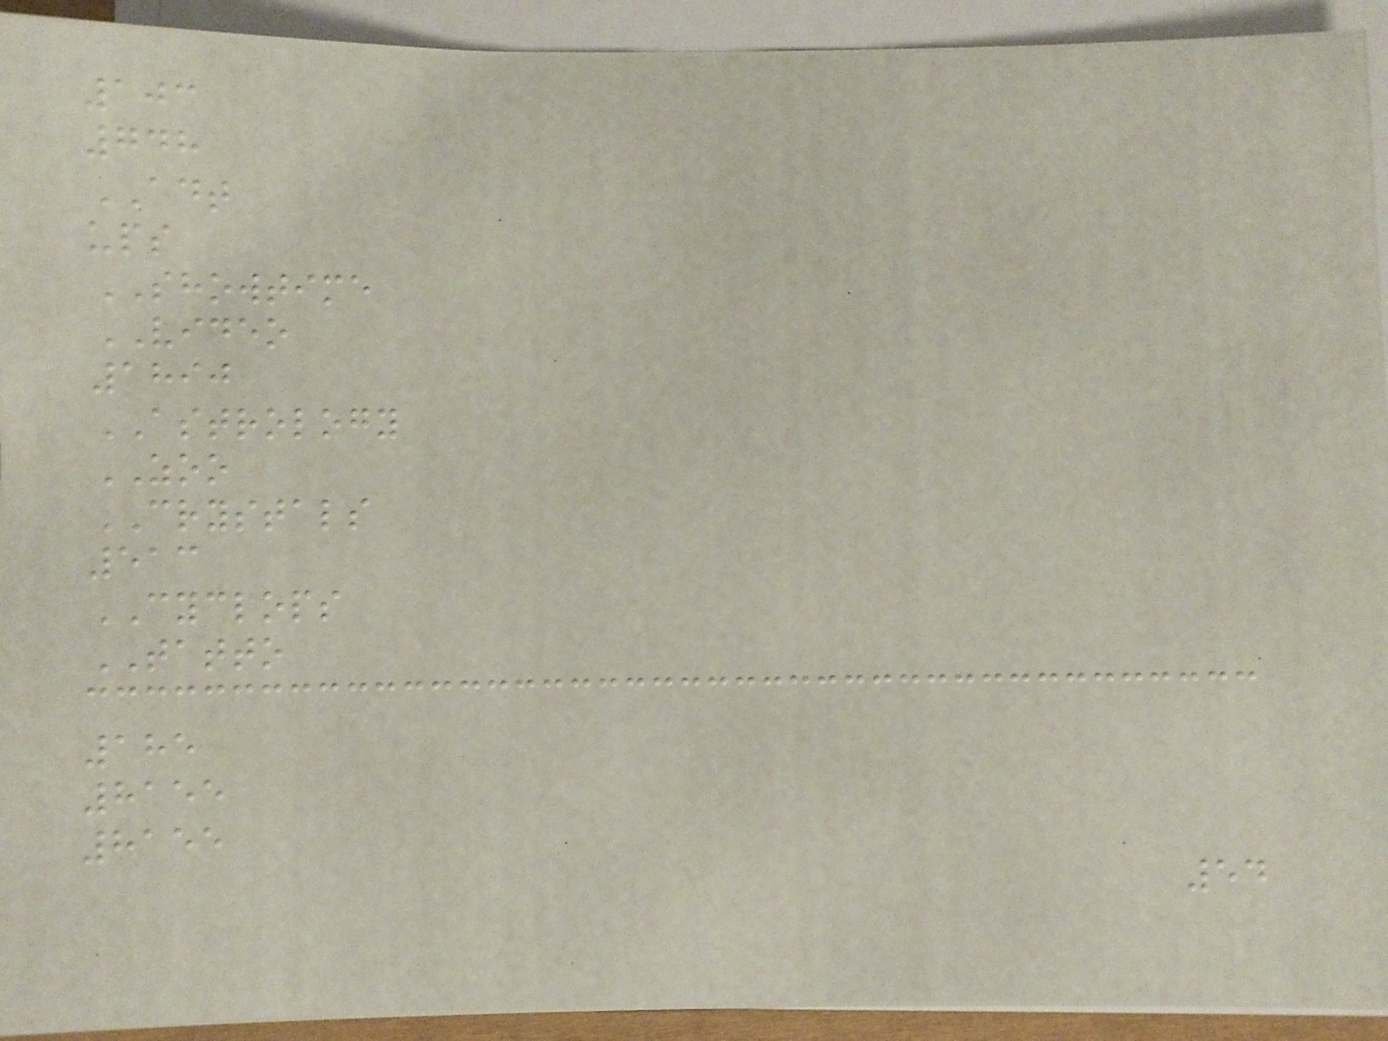103
748
ADT
ups
SHOWTIME
VIDEO
1890
ASTROLOGY
ZOO
CRYSTALS
513
CYCLOPS
TATTO
185
8155
8155
54
